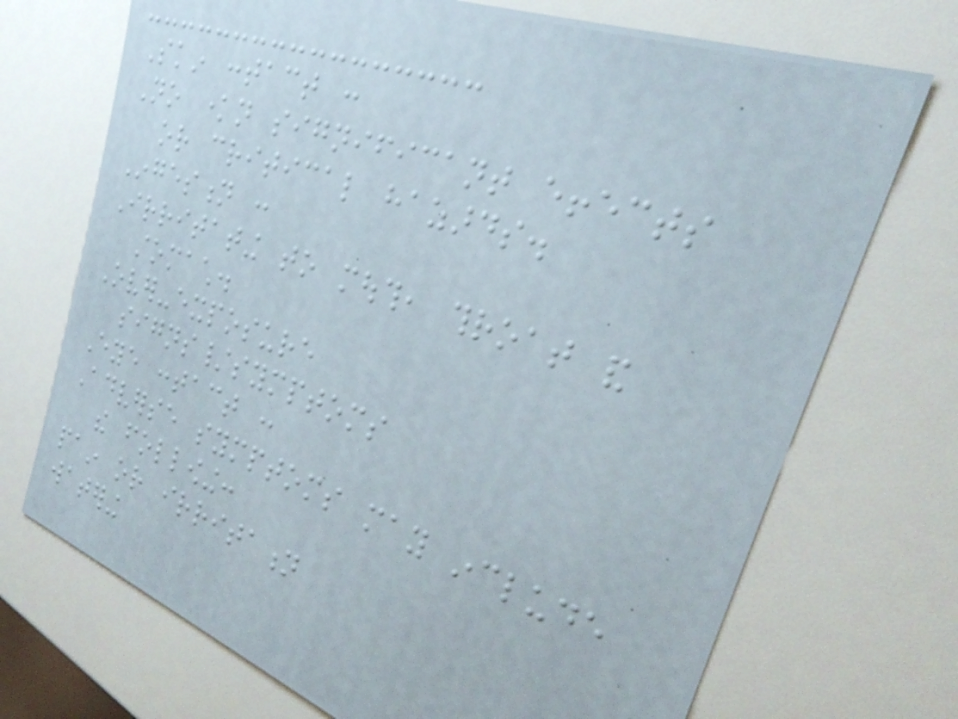Skin contact :
No known significant effects
or critical hazards.
Ingestion :
Irritating to mouth, throat and
stomach.
Over-exposure
signs/symptoms
Eye contact :
Adverse symptoms may include
the following:
pain or irritation
watering
